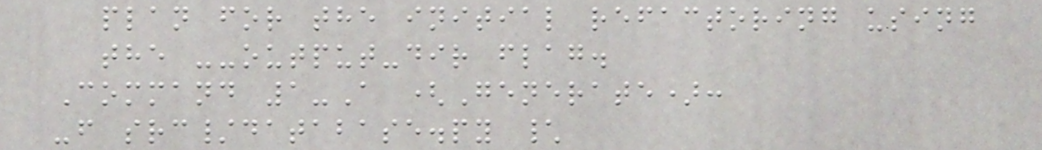plan for the initial refactoring using
the --output-dir flag.
Command 1-A (Generate):
-f src/database.py \
